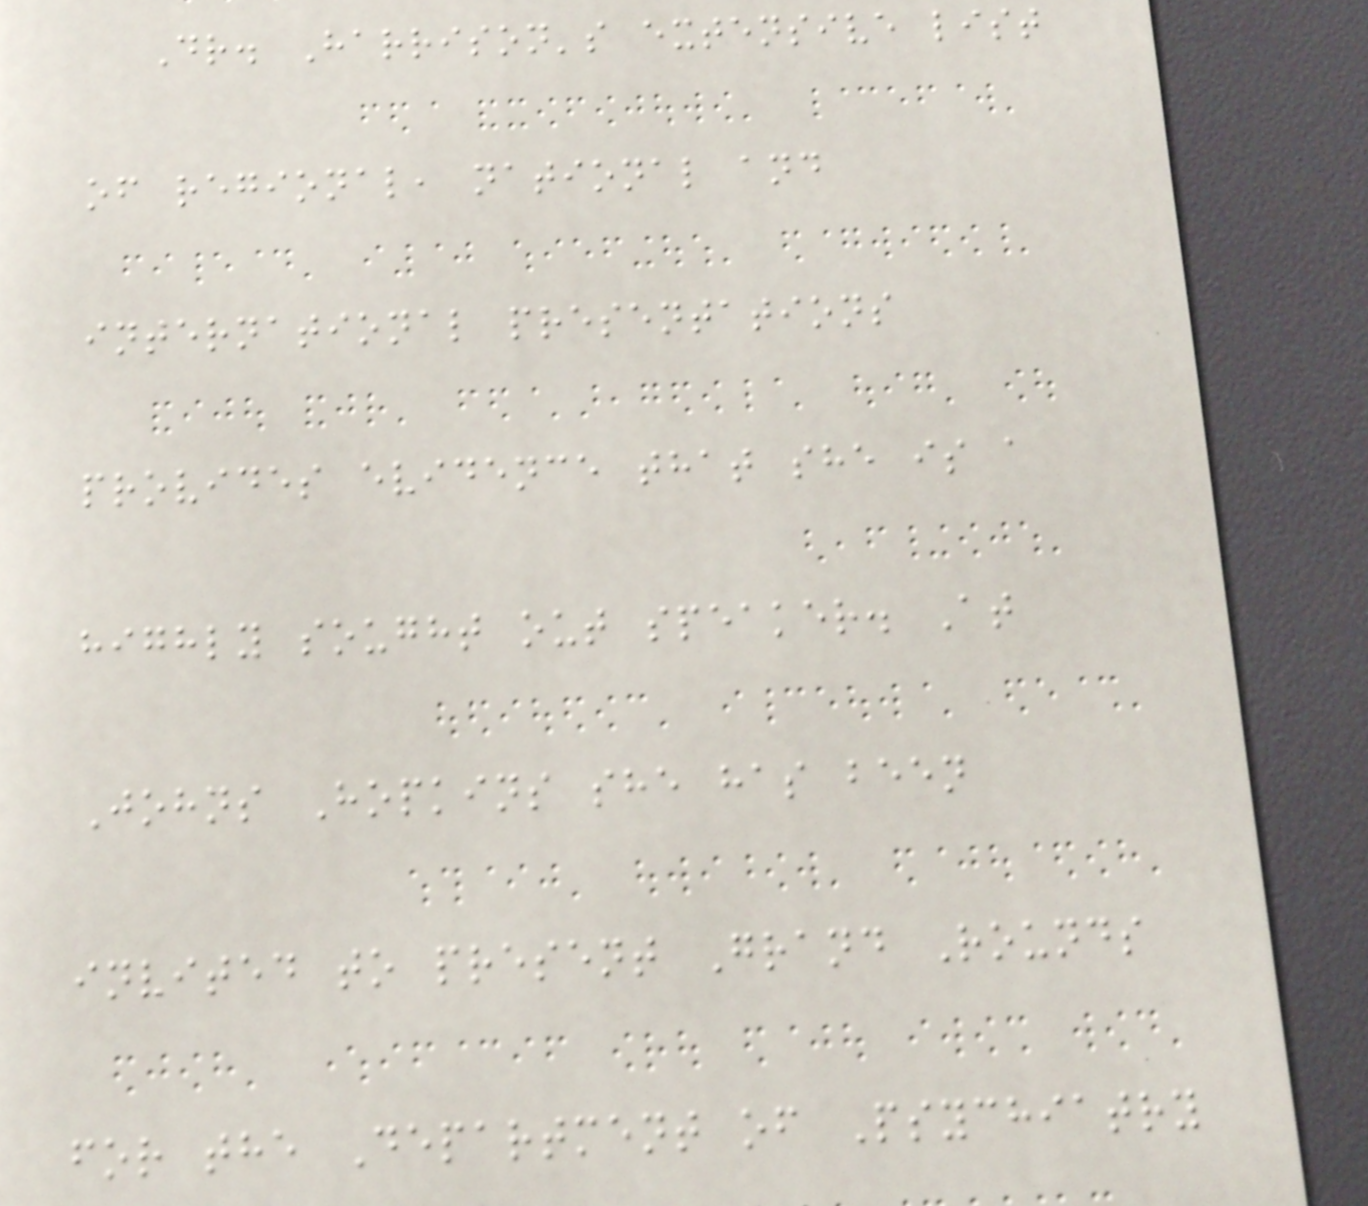Dr. Harrison's extensive list
of regional, national and
international presentations
provides evidence that she is a
highly sought out speaker. At
Johns Hopkins she has been
invited to present Grand Rounds
for the Department of Psychiatry
